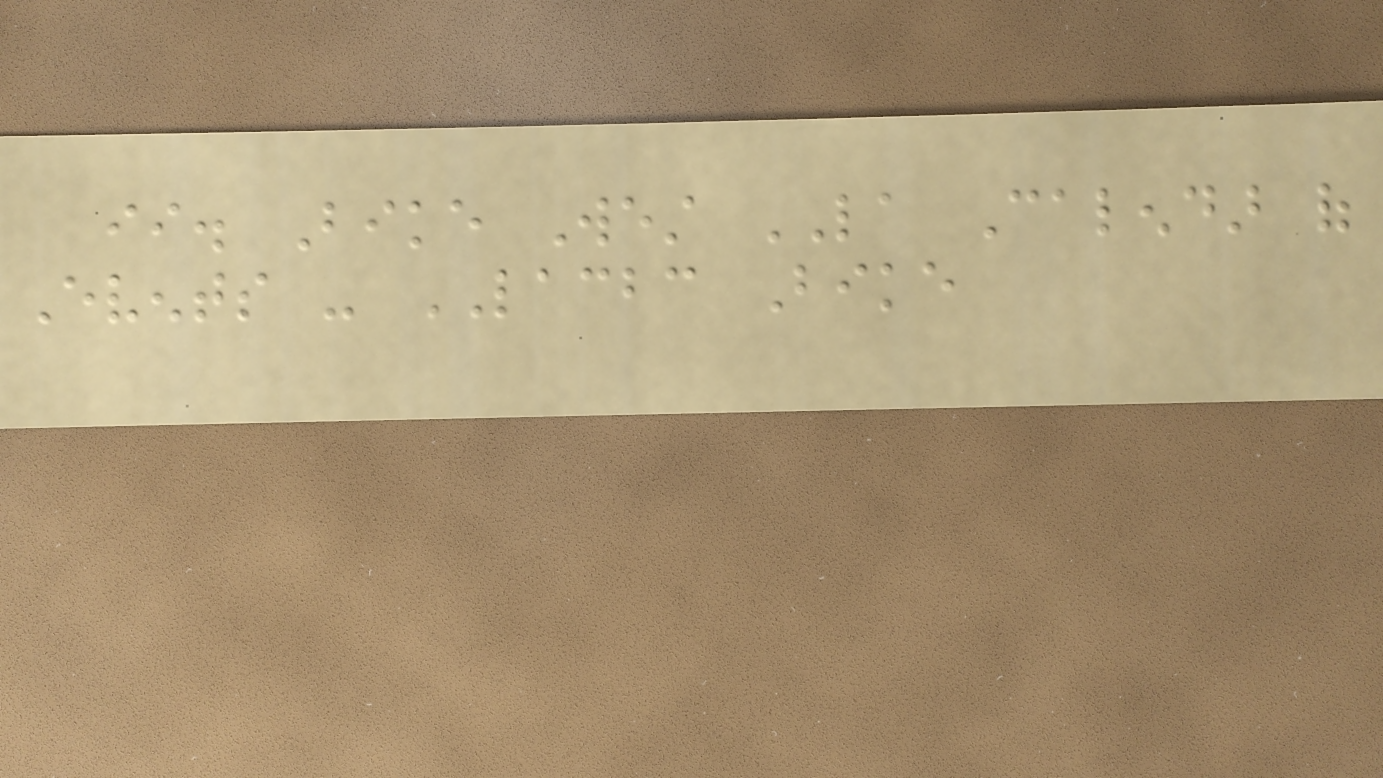ii. Bike West LA Calendar of
Events - LACBC Bike
